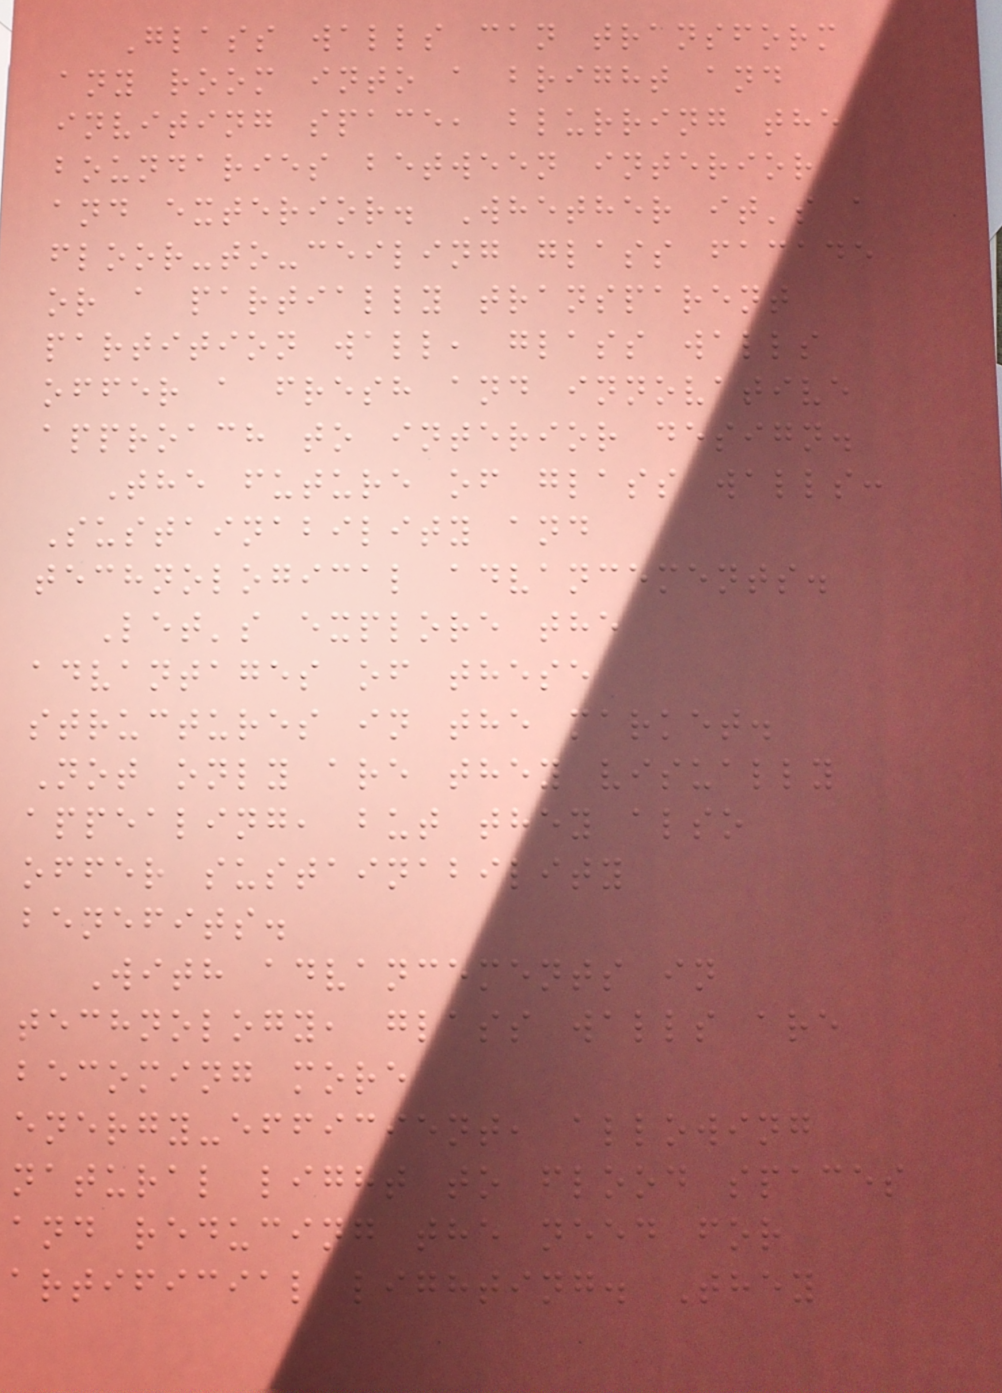Glass walls can transform
any room into a bright and
inviting space, blurring the
boundaries between interior
and exterior. Whether it's a
floor-to-ceiling glass facade
or a partially transparent
partition wall, glass walls
offer a fresh and innovative
approach to interior design.
The future of glass walls:
Sustainability and
technological advancements.
Let's explore the
advantages of these
structures in the market.
Not only are they visually
appealing, but they also
offer sustainability
benefits.
With advancements in
technology, glass walls are
becoming more
energy-efficient, allowing
natural light to flood spaces
and reducing the need for
artificial lighting. They
